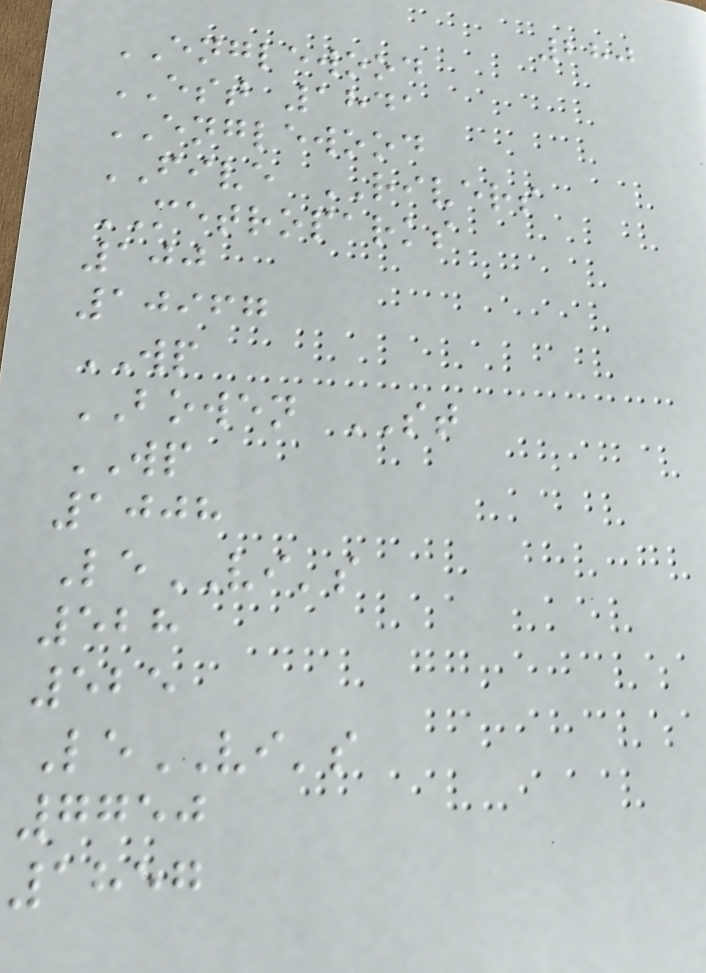280
ENGLEWOOD
EST 1841
ENGLEWOOD
FIVE RIVERS
METROPARKS
100
10967
WP
BOWEN ST
WP
1008
LeVI's
528
525
LeVI's
7750
1857
